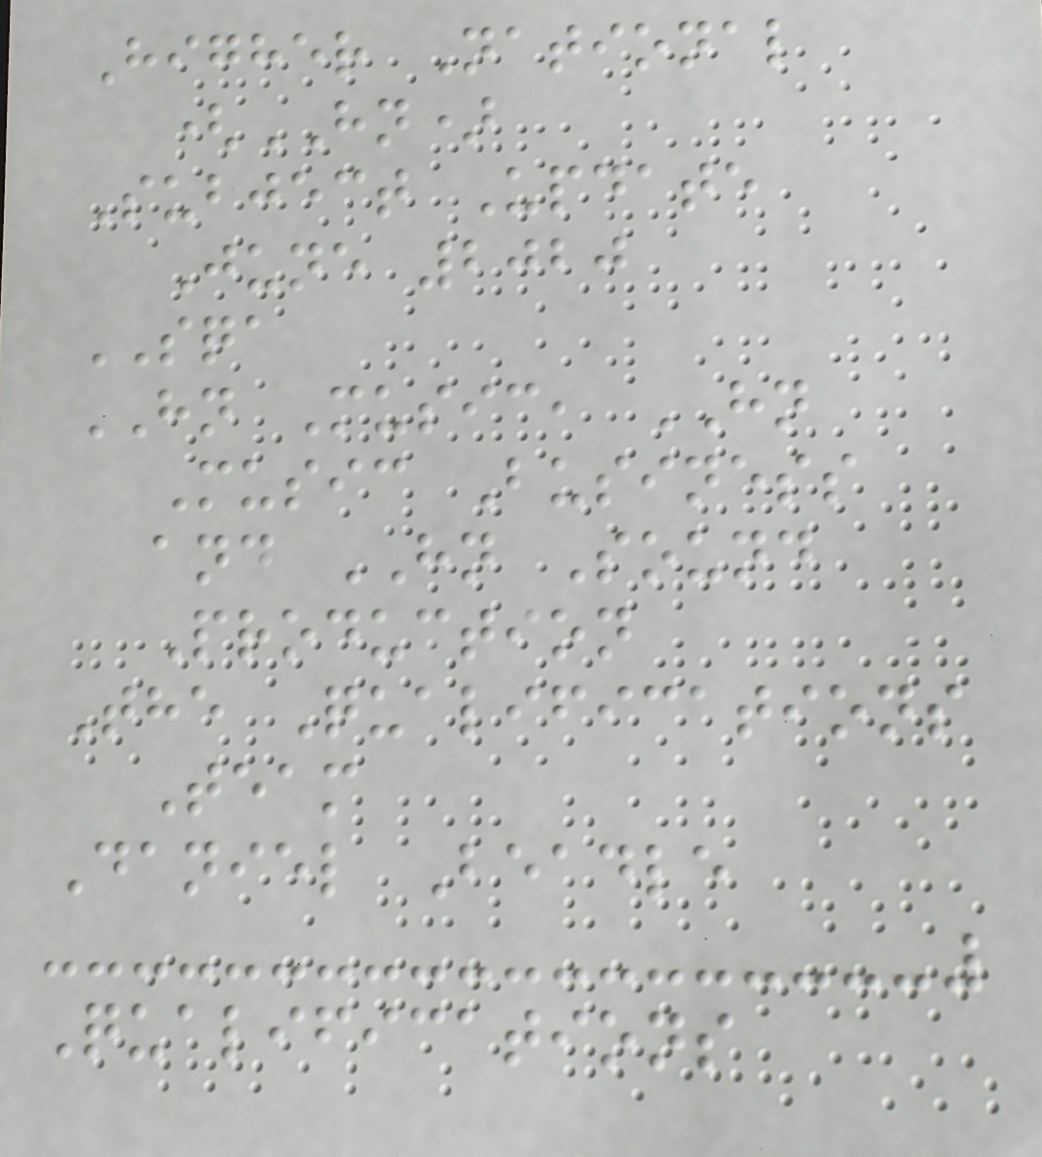Higher National
(HN)
Subject Update
June 2020
SQA
HN Music, HN
Music Business
and HN Sound
Production
The Qualifications
Team
Daniel Beadle
Qualifications
